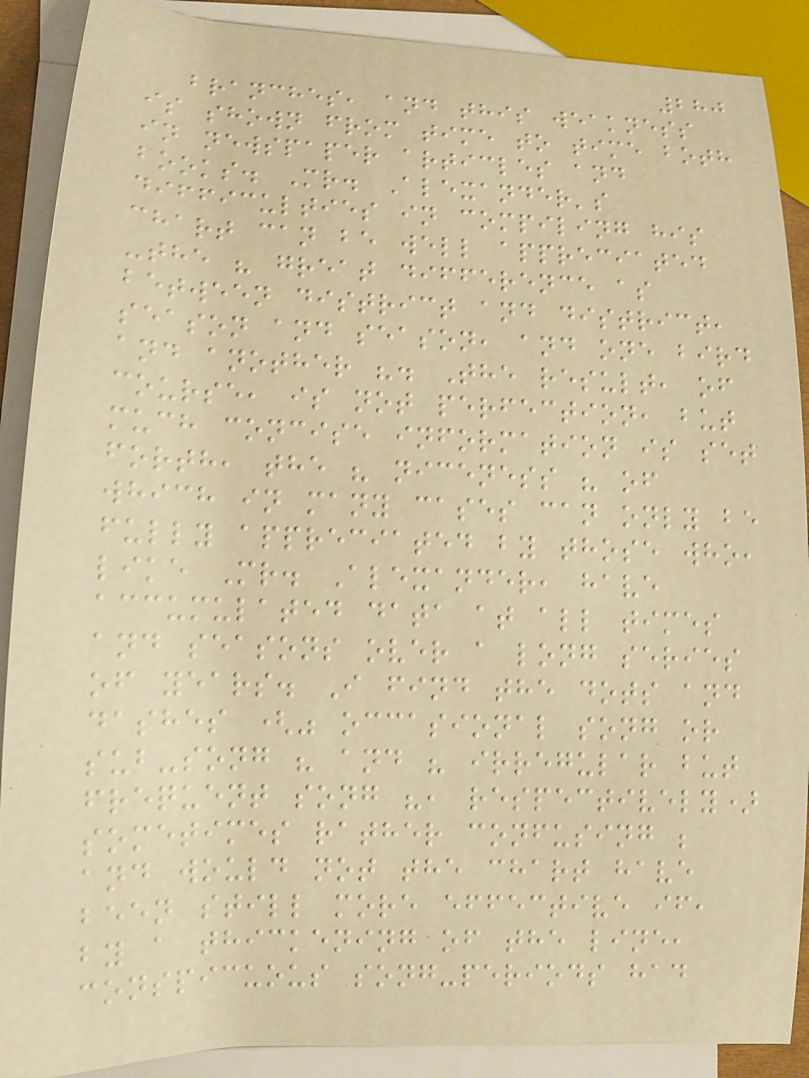280
branches, and this weakness
is shown from time to time both
in newspaper articles and
books. Mr. Alexander's
difficulties in compiling his
chart can be well appreciated
-the " great difference as
between district and district,
season and season, and one bird
and another ". The result, of
course, is not perfection, but
much concise information is set
forth, the " niceness " of
which in many cases can only be
fully appreciated by those who,
like Mr. Alexander, have
accumulated data at all times
and seasons over a long series
of years. I find the dots and
dashes (" occasional song or
sub-song " and " irregular but
frequent song ", respectively)
sometimes rather confusing ;
and would not the chart have
been still more effective if,
by a thickening of the line,
conspicuous song-periods had
